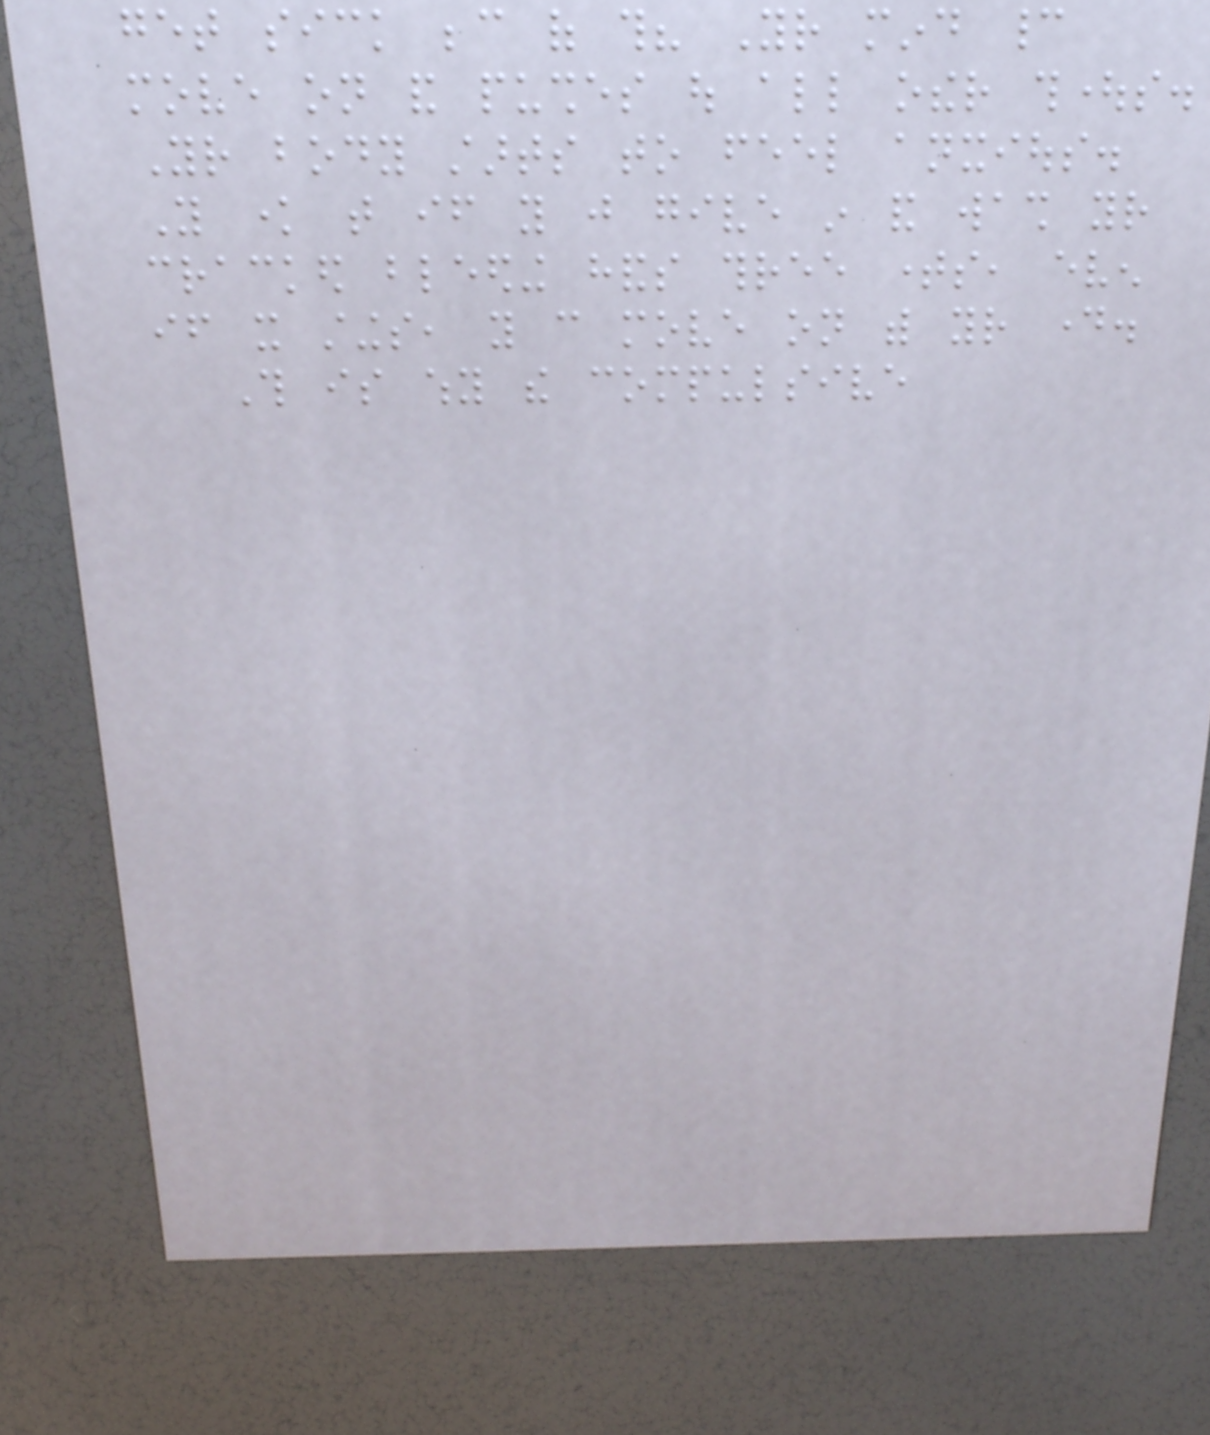get sick because of this? Your mind cannot
move on and pushes out all other thoughts.
Your body starts to feel anxious.
You know that if you just give in and wash your
cracked bleeding hands three times, even
if it stings, you can move on with your day.
This is why the compulsive
